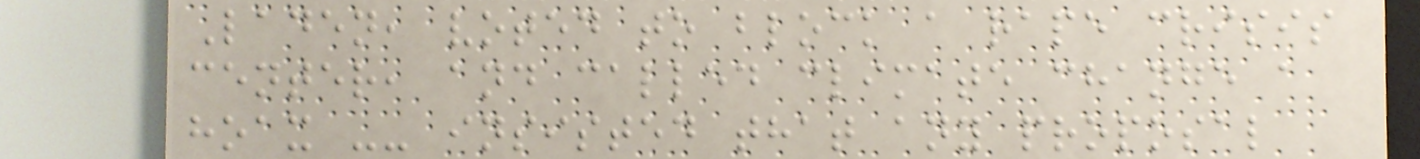Laden, voted to block a rape crisis
center, and called climate change a
hoax -- insisted that any proposal
